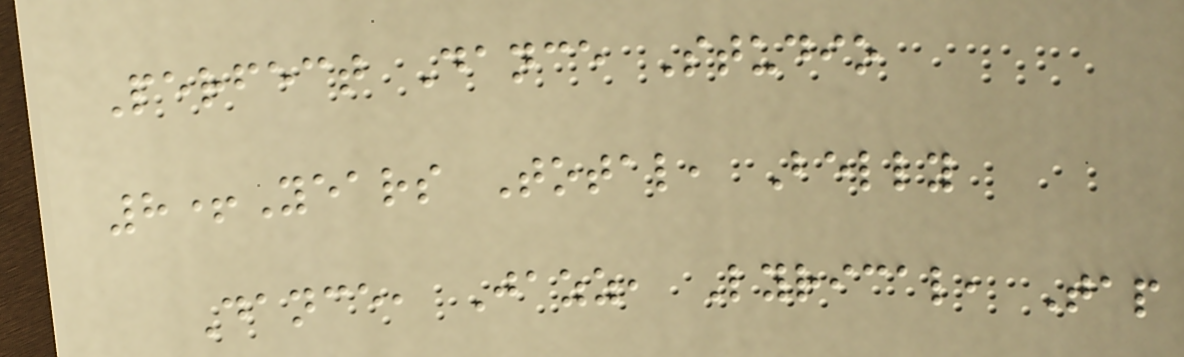Perfect Dance Studio
8+Years Total, Belly
Dance, Jazz, Lyrical, Tap
